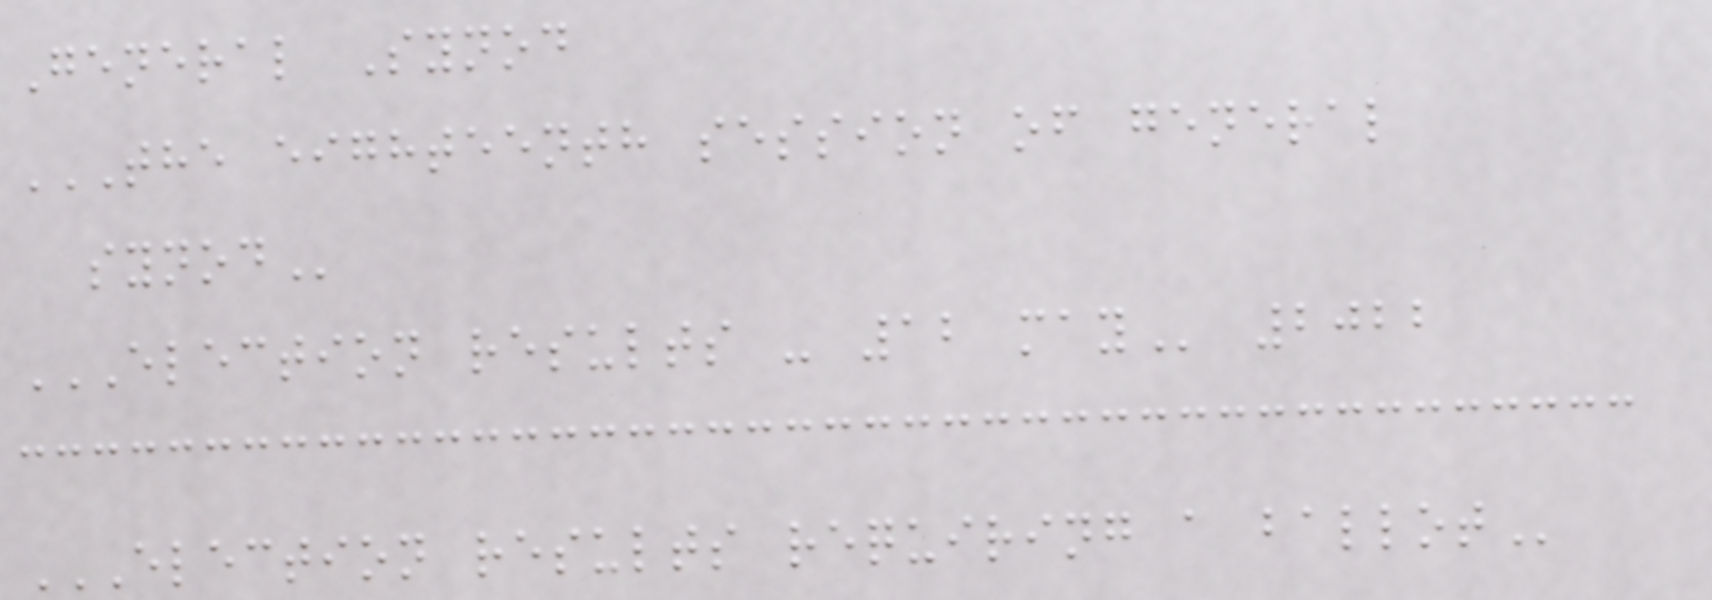General Synod
THE EIGHTEENTH SESSION OF GENERAL
SYNOD
ELECTION RESULTS - 12 MAY 2022
ELECTION RESULTS REQUIRING A BALLOT
